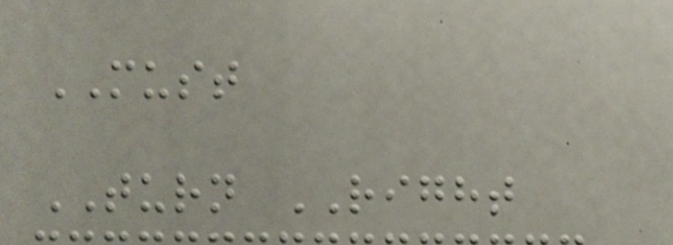MUST
TURN RIGHT
